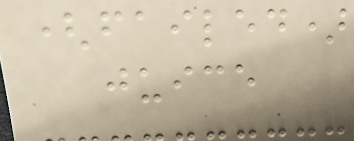(failed)
juice
